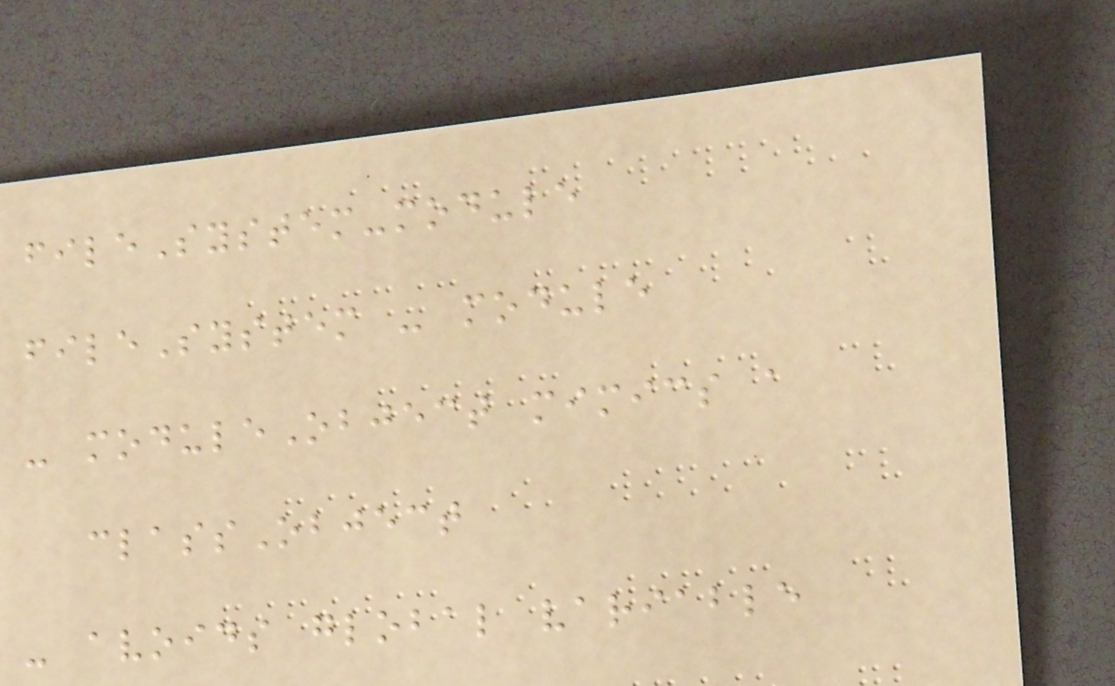fileSystem-module
fileSystem - module
- moduleObject mimics a
classObject
- avoids global variable
